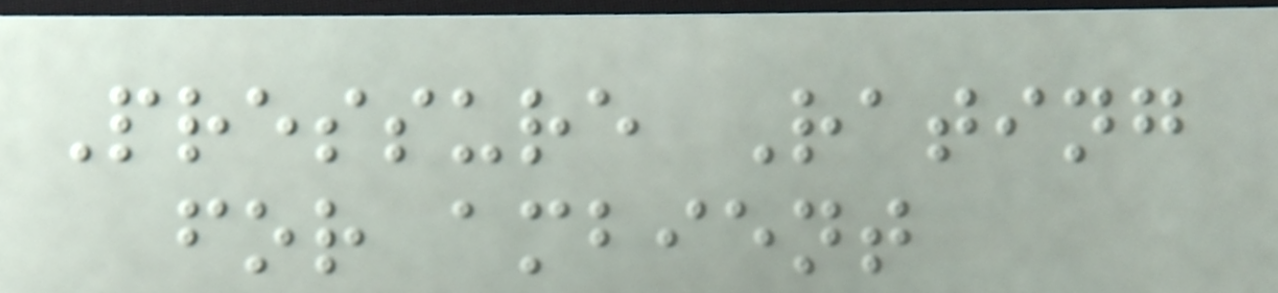Pressure Rating
for ambient
